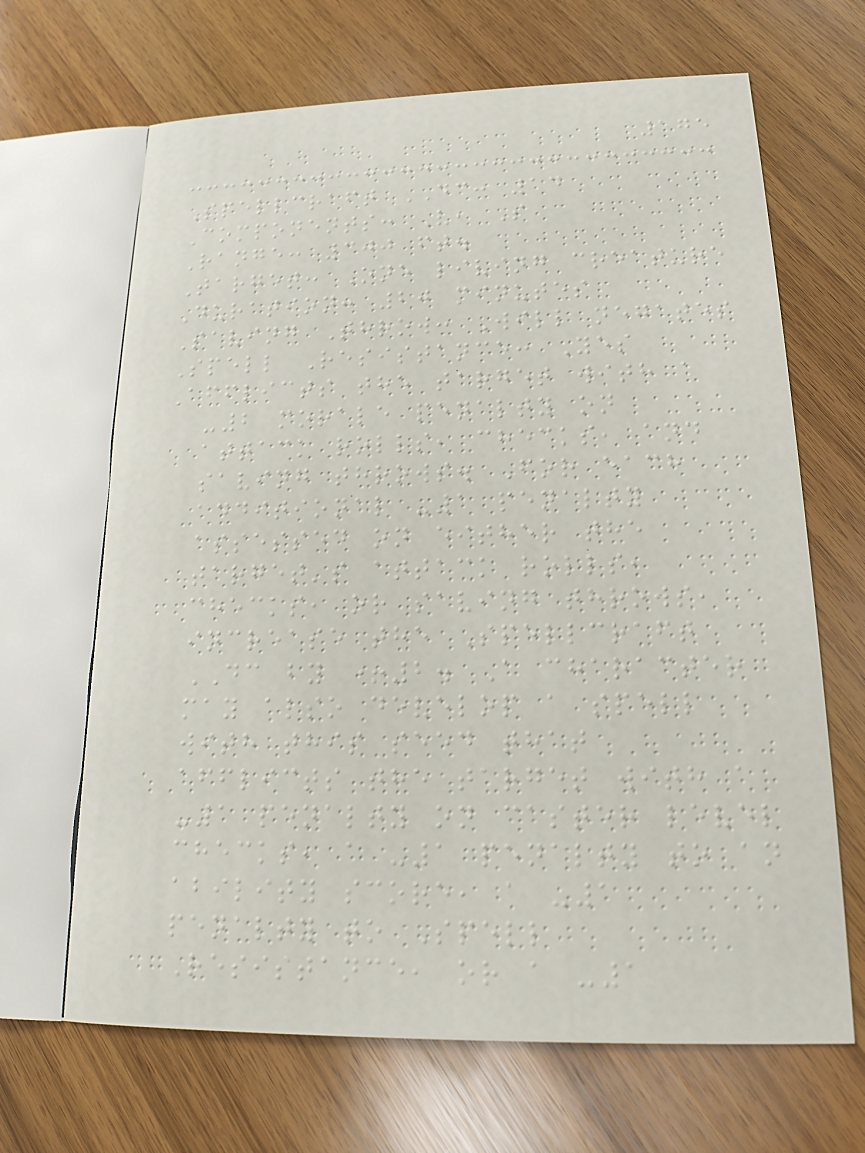175
Spellcraft DC: 14
Components: V, S
Range: 300 ft.
Target: One living creature
Duration: 20 minutes
Saving Throw: Will negates
Spell Resistance: Yes
Afflicts the target with a
-2 morale penalty on
attack rolls, checks, and
saving throws. For each
additional -1 penalty
assessed on either the
target's attack rolls,
checks, or saving throws,
increase the Spellcraft
DC by +2. A character
may also develop a spell
with this seed that
afflicts the target with a
-1 penalty on caster level
checks, a -1 penalty to an
ability score, a -1
penalty to Spell
Resistance, or a -1
